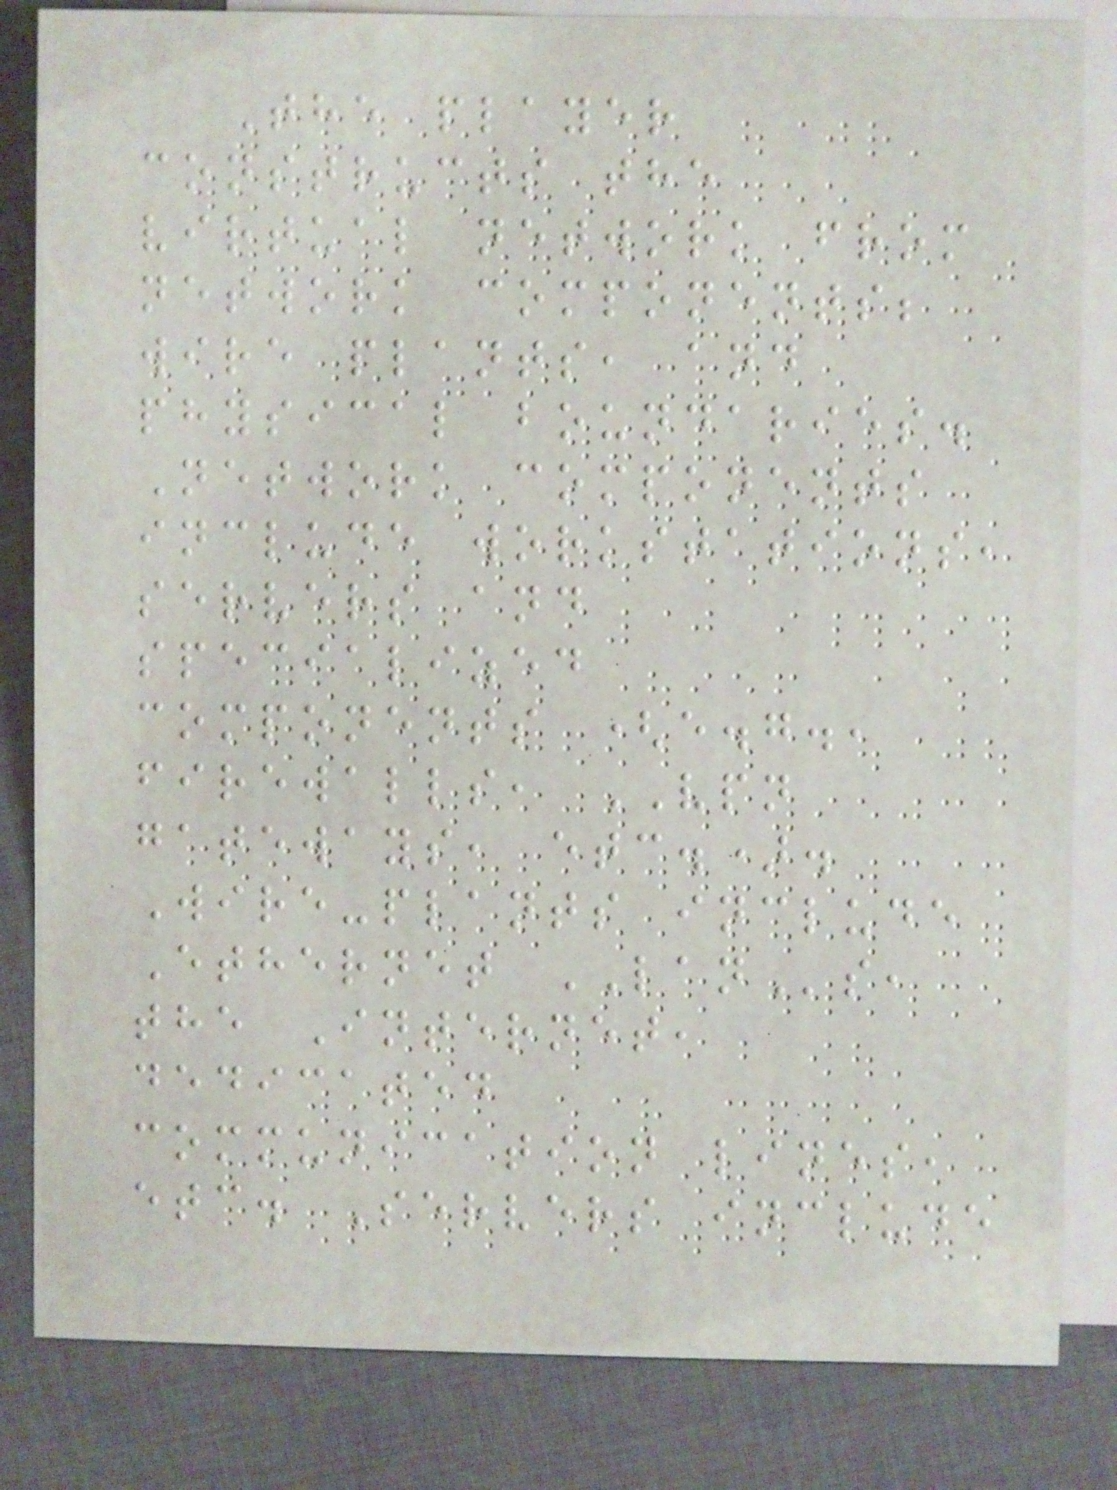The player
constructs the
virtual network from
network components;
wire plants, and
physical boundaries.
Network components
include workstations,
servers and
specialized
components (e.g.,
firewalls, VPN
gateways, etc.).
Wire-plants include
Ethernet LANs,
the Internet,
dedicated
communication lines,
etc. Servers include
